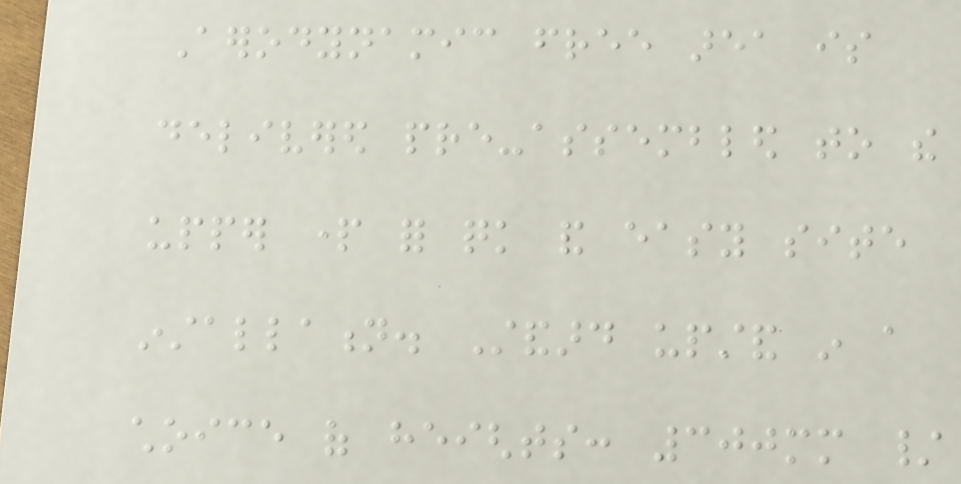Aerodynamic free area is
delivered pre-assembled to the
upper part for quick and easy site
installation. Standard upstand in a
choice of heights: 300mm /
